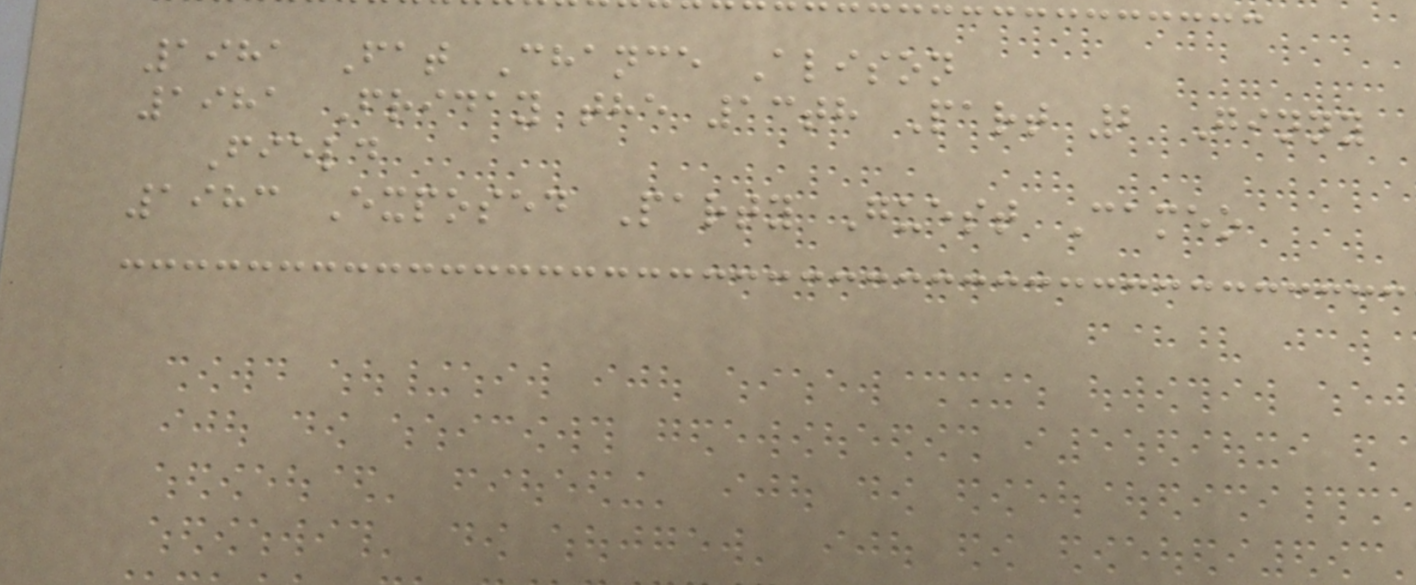1981 Fat Chance Alison
1981 Friday the 13th Part 2 Ginny
Field
1983 Exposed Party Guest Cameo
